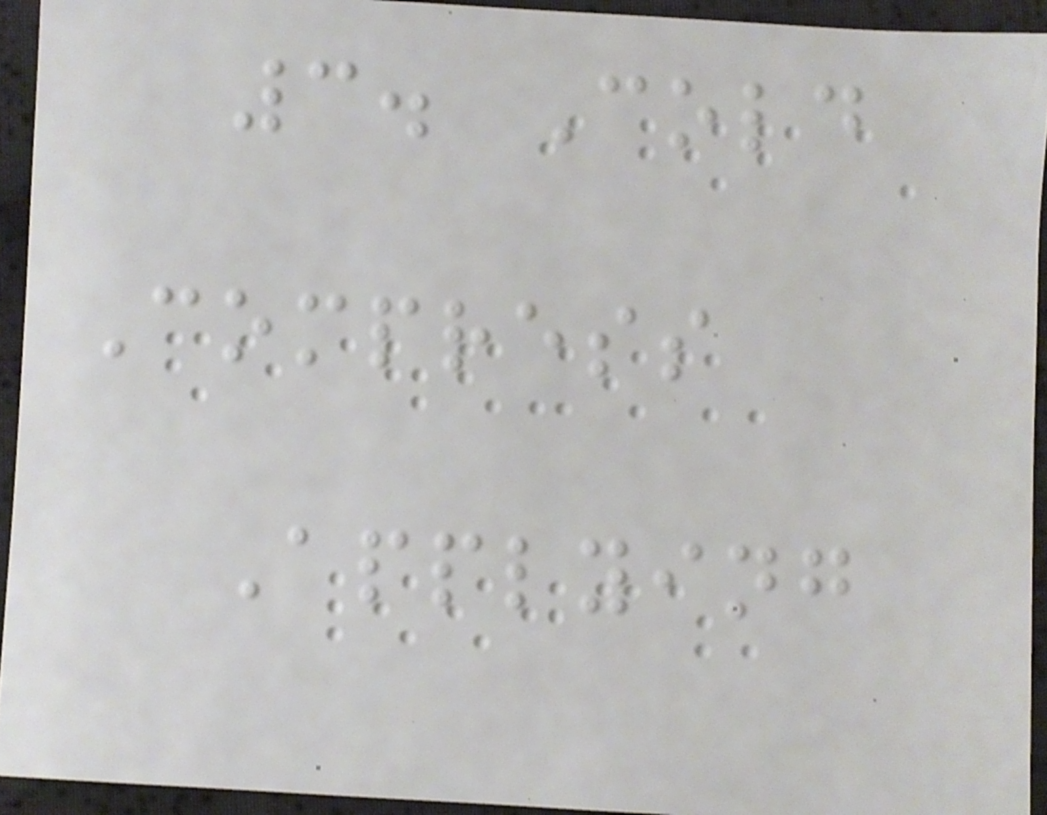3. Cold
Compress
Applying
